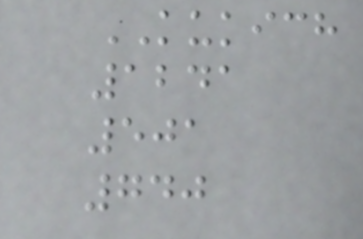KUKICH
1241
501
740
